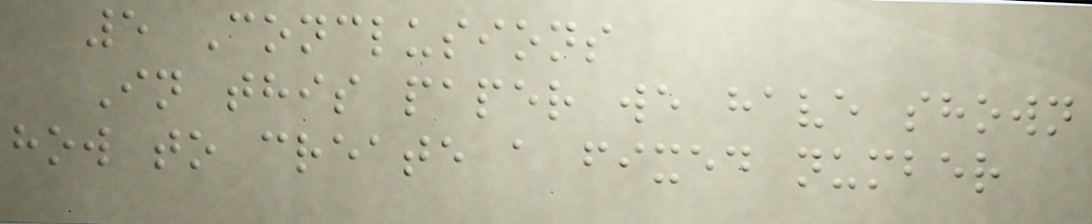5 Conclusions
In this paper we have shown
how to create a fixed number
